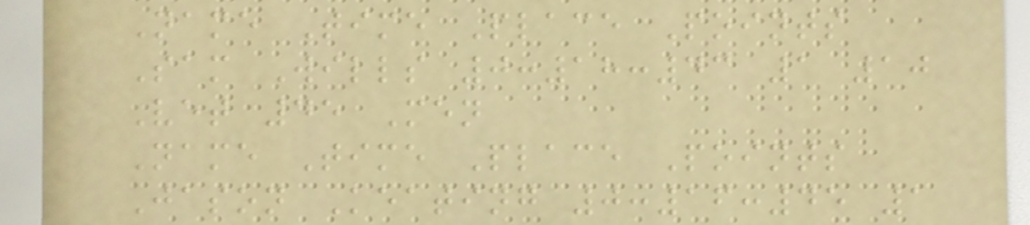Name Time Place Points
Sam Wills 0:18:43 1 10
Vet 45 Men
Name Time Place Points
Jason Keating 0:16:45 1
